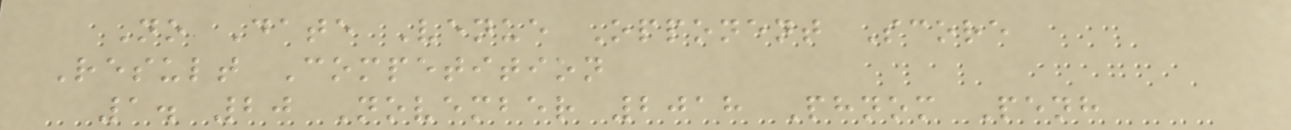No Date Venue Opponent Score
Result Competition
1. 20 November 2018 Phnom Penh
